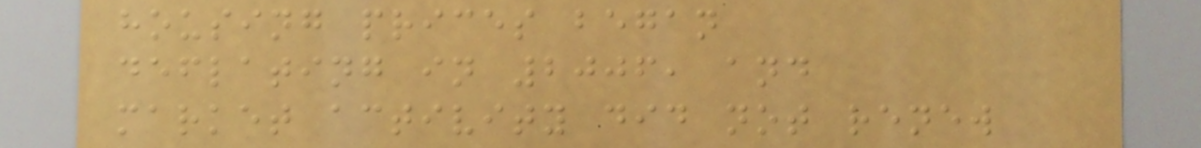housing prices began
deflating in 2006, and
market activity did not renew
